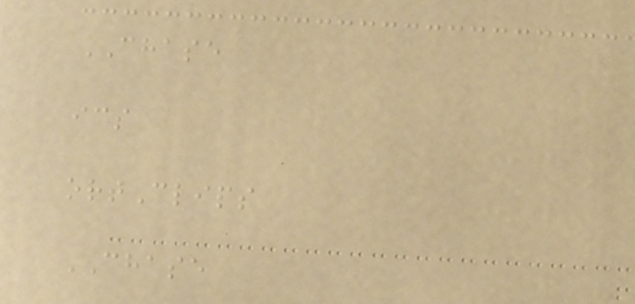CHASE
ics
ortClips
CHASE
